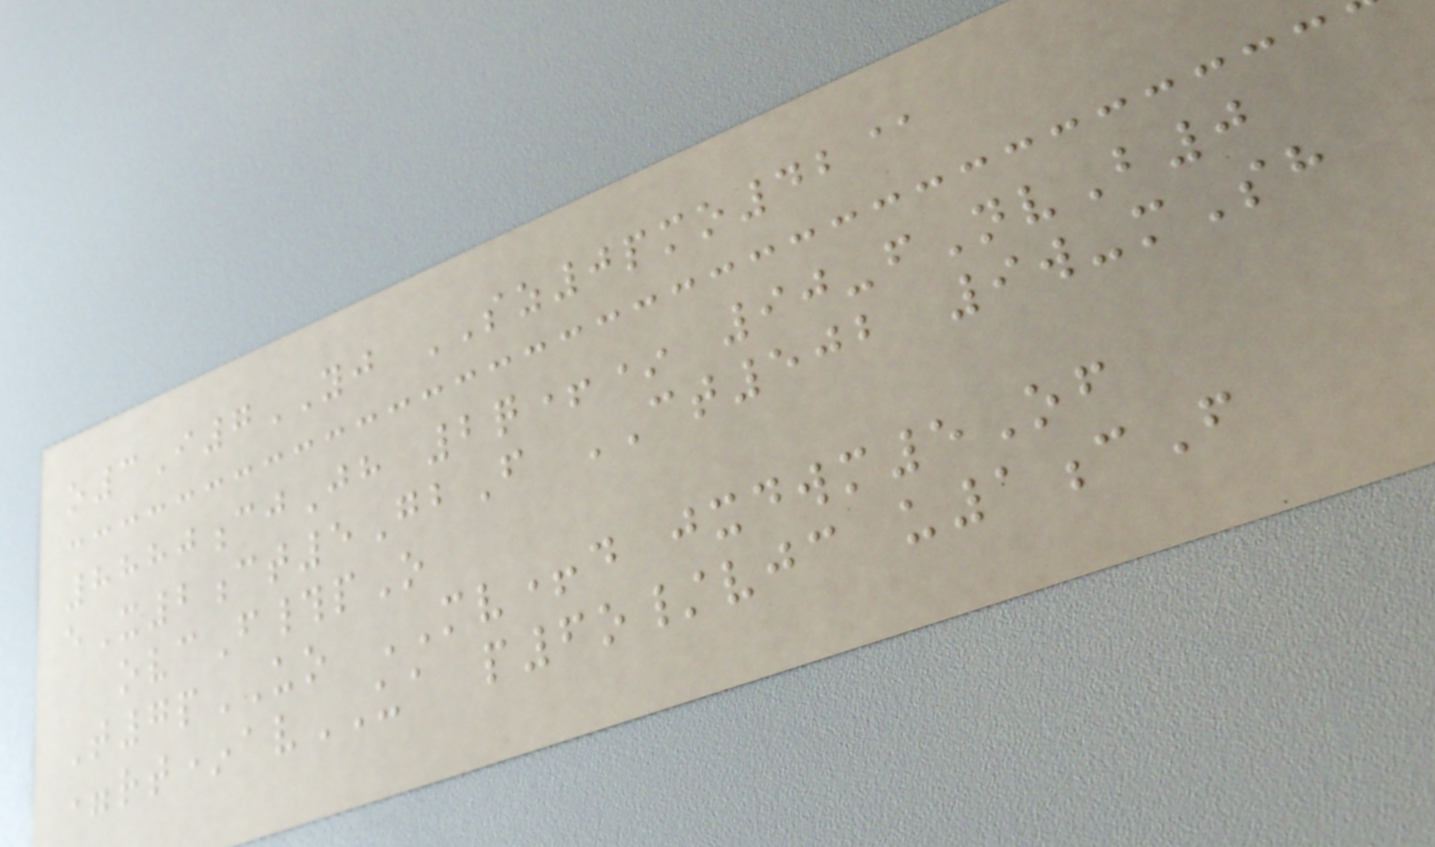o3I7YJ SZ0pmo42@
8880cjJh 2q+* 90-fNvB0
eX2ct5GbF CT502 9w-mSh
ovcF#pO
T7pUO MV+d jxdwm5Of
=rt*avUA p6o/vjc u1cF
